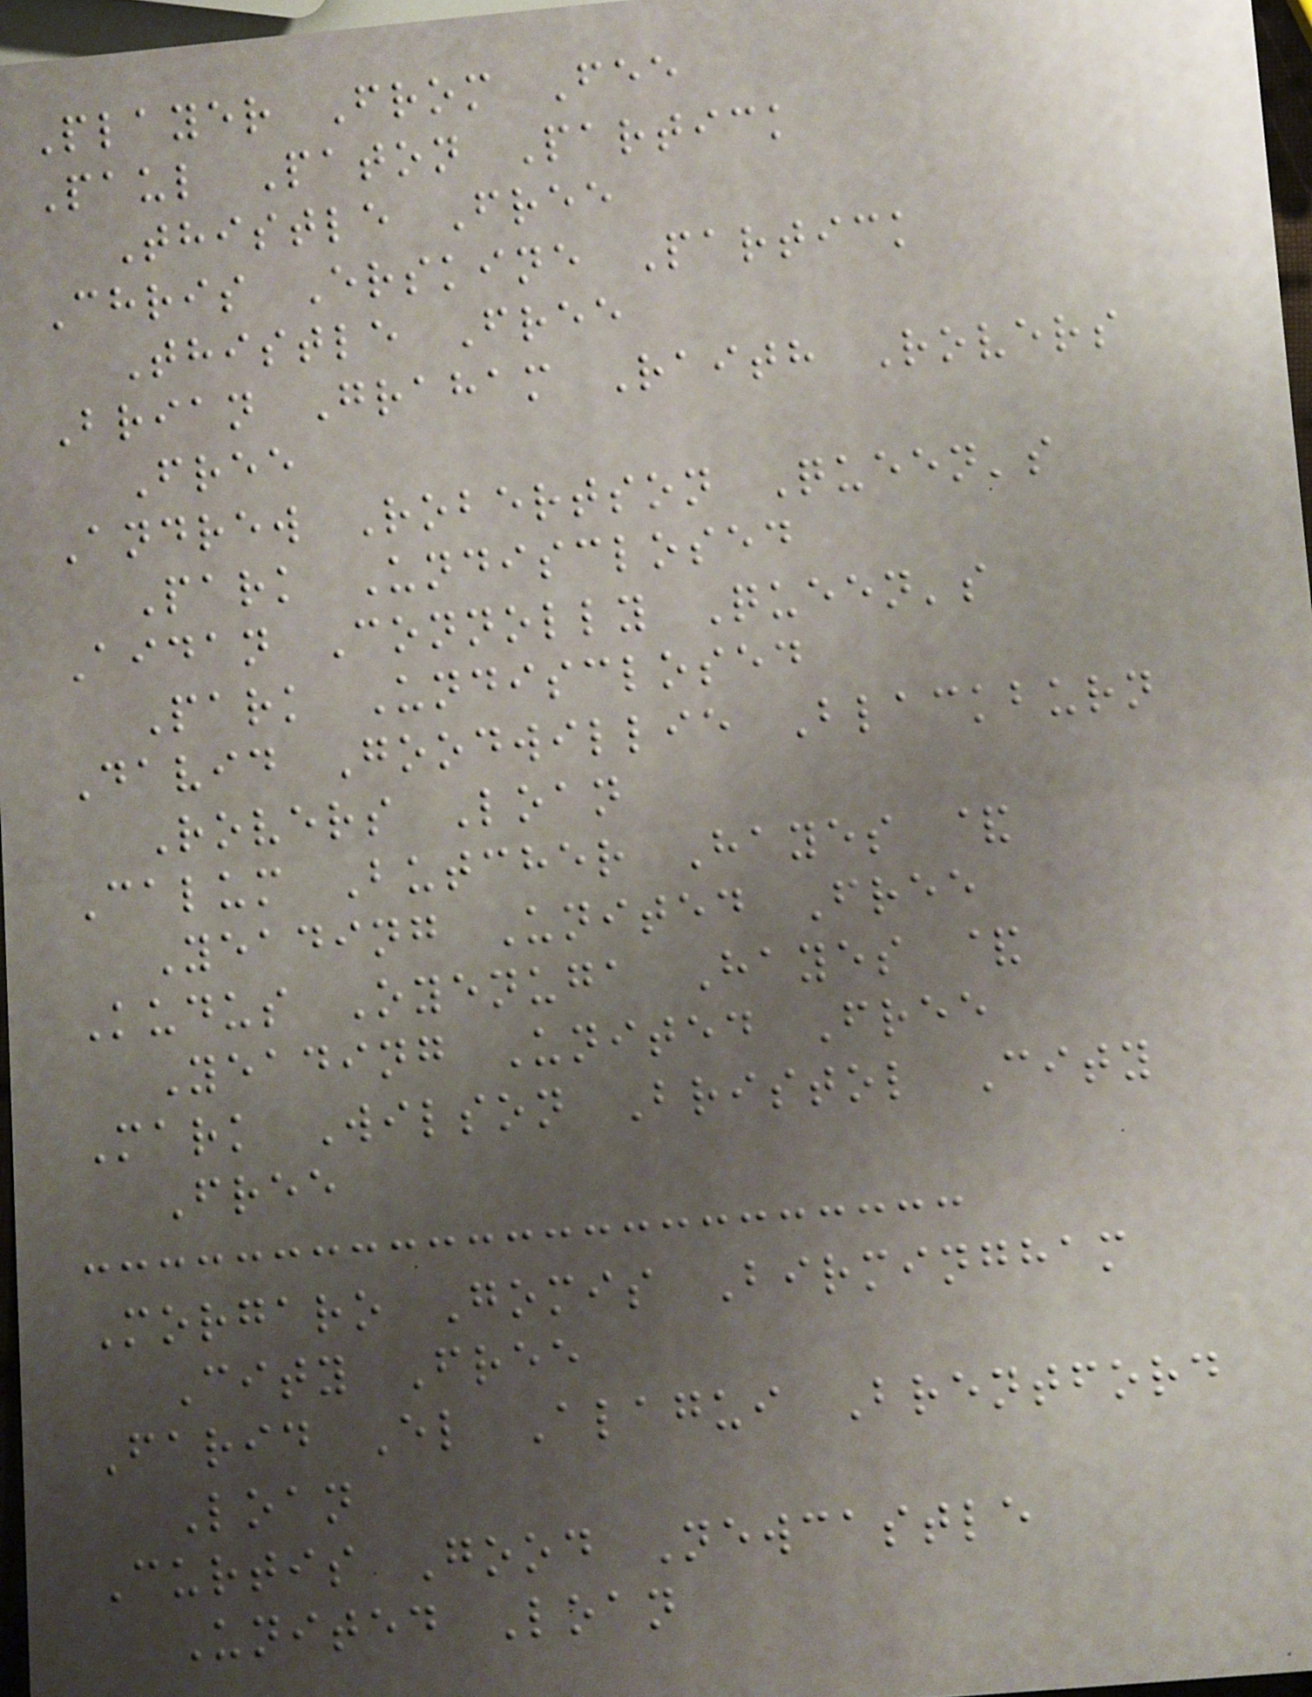Player From Fee
Paul Paton Partick
Thistle Free
Chris Erskine Partick
Thistle Free
Brian Graham Raith Rovers
Free
Andrew Robertson Queen's
Park Undisclosed
Aidan Connolly Queen's
Park Undisclosed
David Goodwillie Blackburn
Rovers Loan
Calum Butcher Hayes &
Yeading United Free
Kudus Oyenuga Hayes &
Yeading United Free
Mark Wilson Bristol City
Free
Morgaro Gomis Birmingham
City Free
Farid El Alagui Brentford
Loan
Curtis Good Newcastle
United Loan
